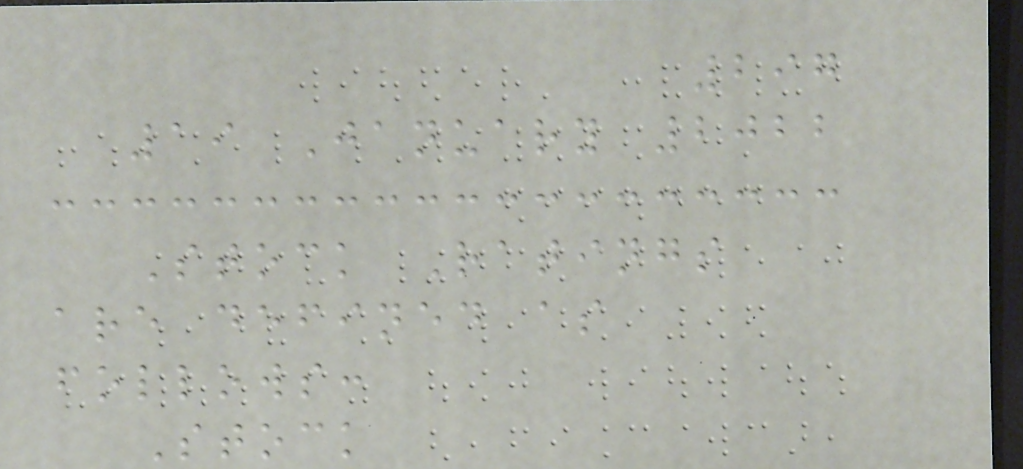297
19 January 2022
Stock Ratings
are defined as
follows:
Stock
